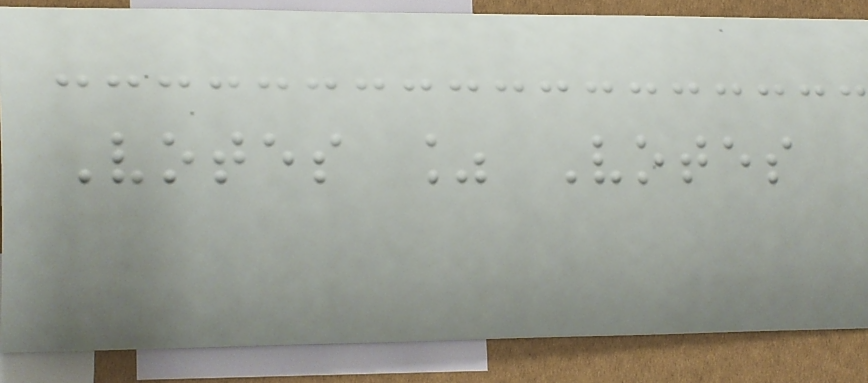Votes % Votes
